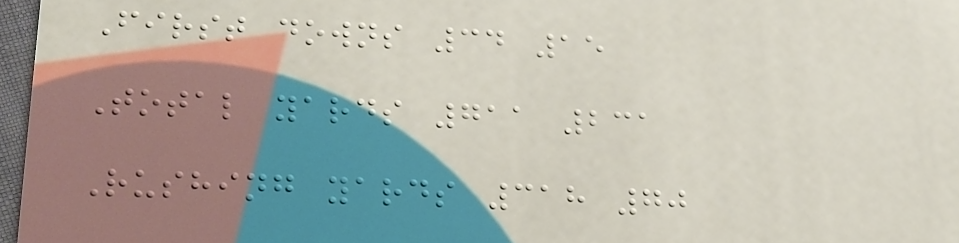First downs 34 15
Total yards 711 231
Rushing yards 318 70
